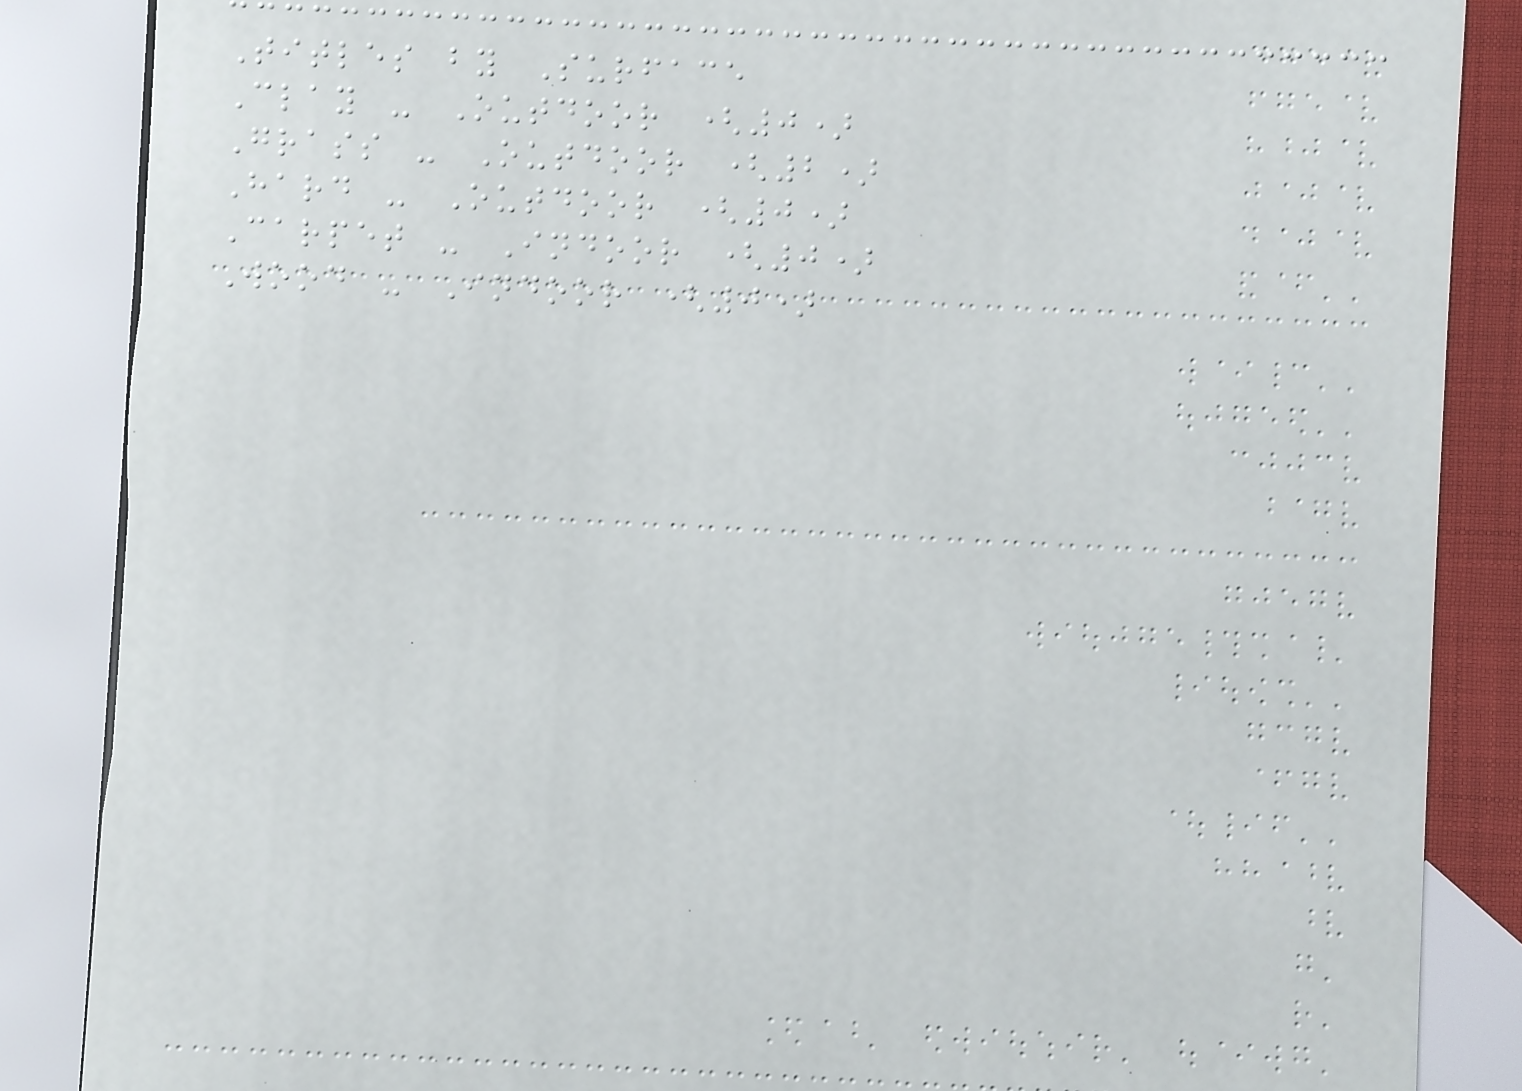Titles by Surface
Clay - Outdoor (0)
Grass - Outdoor (2)
Hard - Outdoor (0)
Carpet - Indoor (0)
Wood - Indoor (0)
